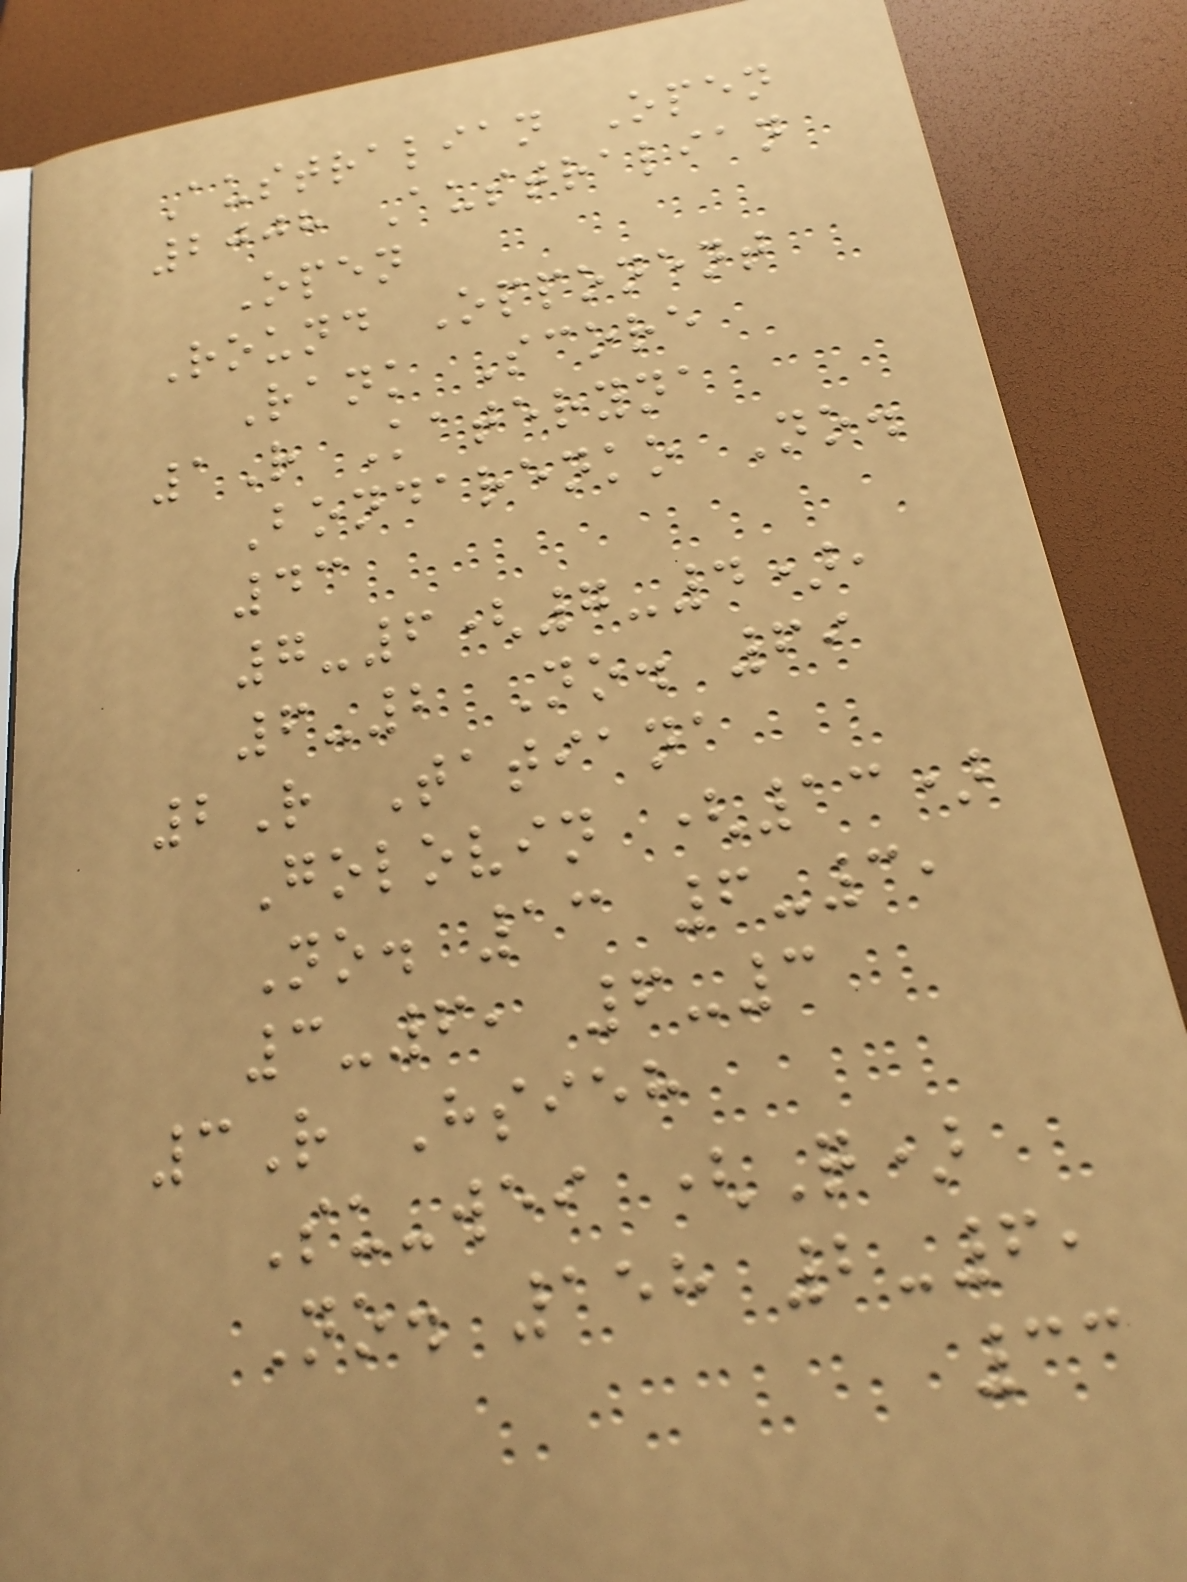Australian Open
2008 Australian
Open
Round Opponent
Rank Score
1R Kateryna
Bondarenko No.
43
7-6(7-4),
6-2 No. 69
2R Tatiana
Golovin (13)
No. 13 6-3,
3-6, 6-3
3R Hsieh
Su-wei (Q)
No. 158 2-6,
33
